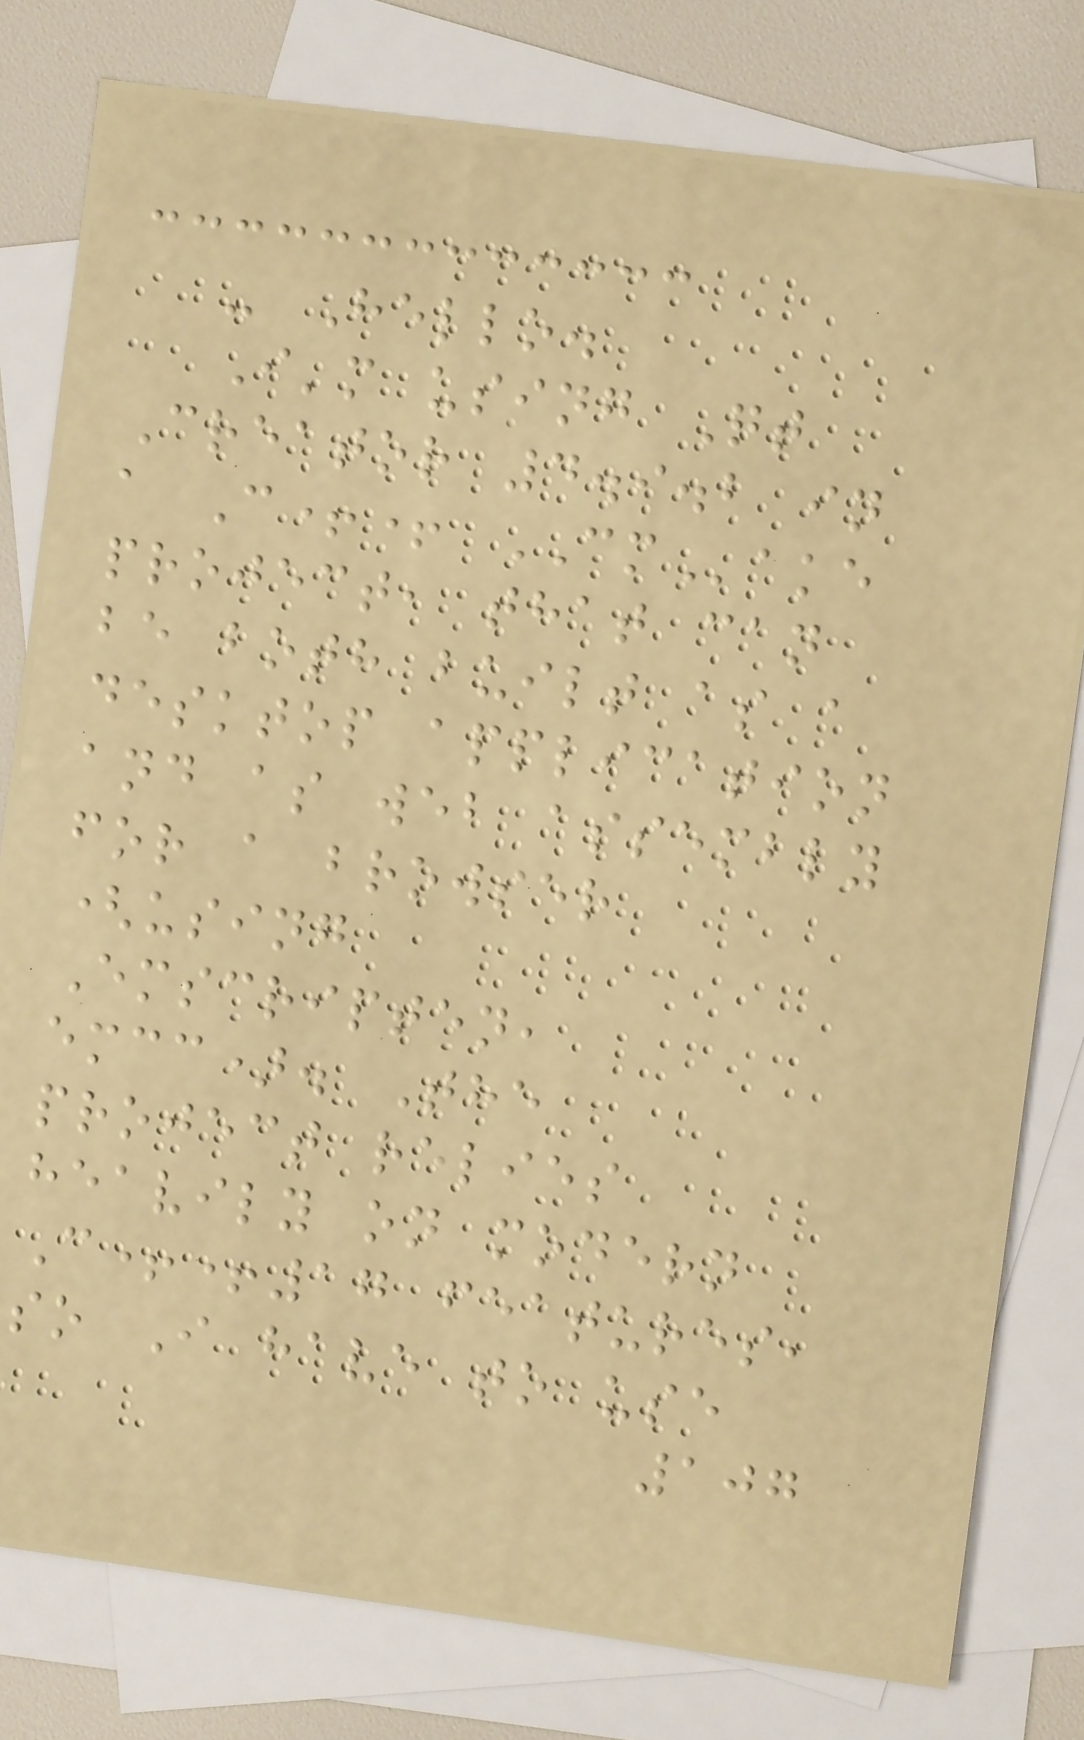- Hello.
I'm using Qt
Creator 4.9.2 in
a C++ CMake
project, that can
be both built as a
desktop application
and as web assembly
for a browser
(using
Emscripten,
emcc). The
project relies
heavily on modern
C++17 features,
so I have to use
107
